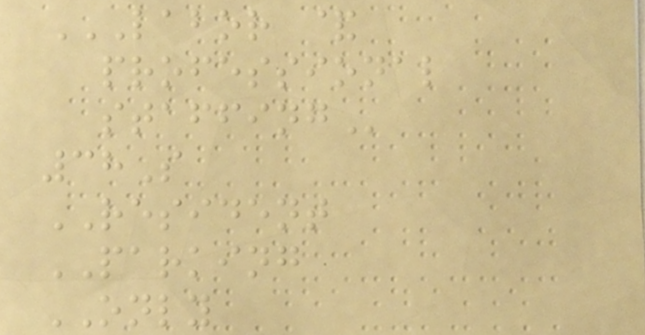LABOR &
PROFESSIONAL
STAFFING
38S
RESIDENT
PARKING
ONLY
